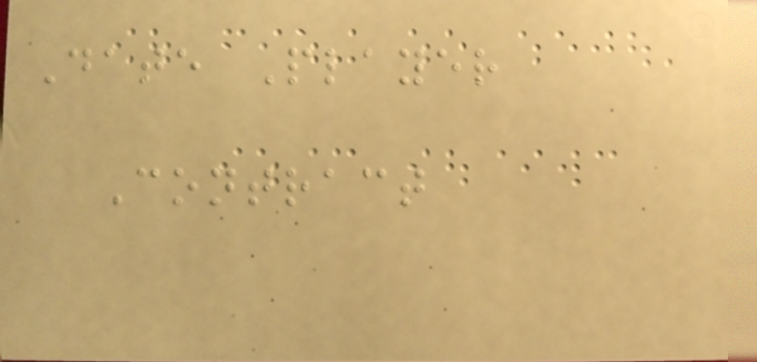Date Player
Contract
